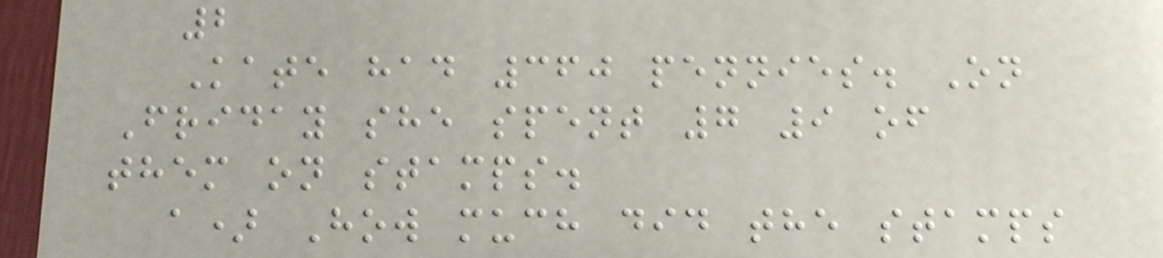2
Kate had 360 pennies. On
Friday she spent 7 9 of
them on stamps.
a) How much did the stamps
